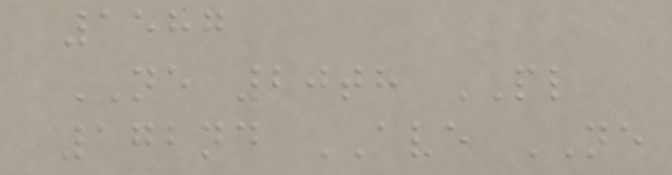1587
NE 20th PL
172nd AVE NE
